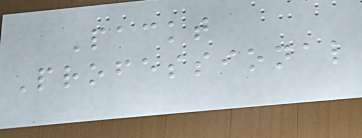Packt
Professional
